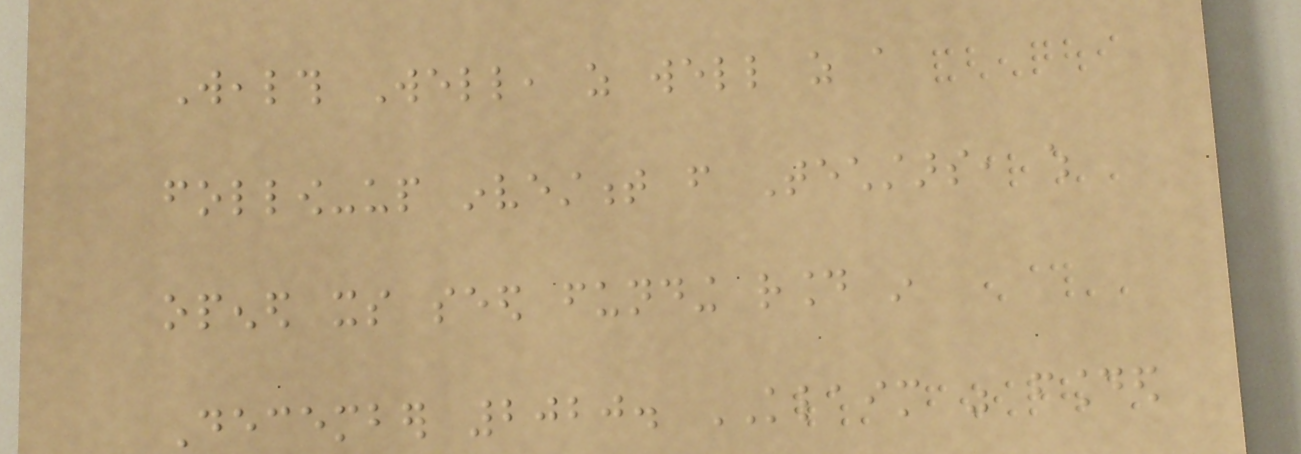Wealth Well, as well as a
follow-up investment from Techstars, which
opened its seed funding round in
December 2020. KLAIM was founded
